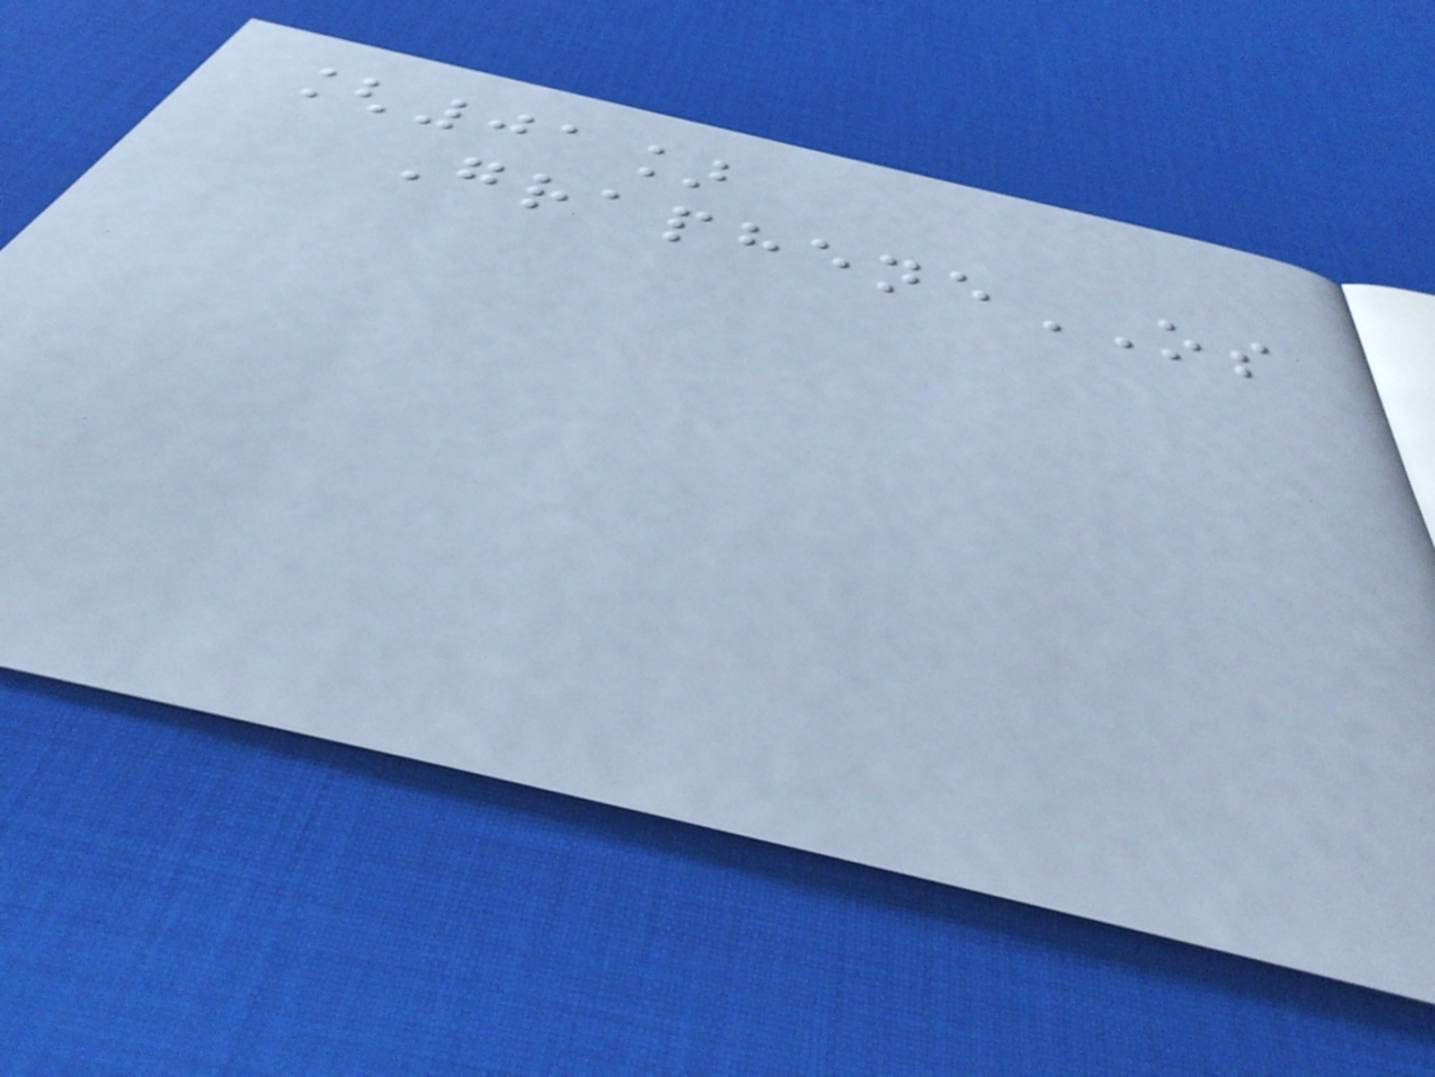[01]
GrapheneOS
